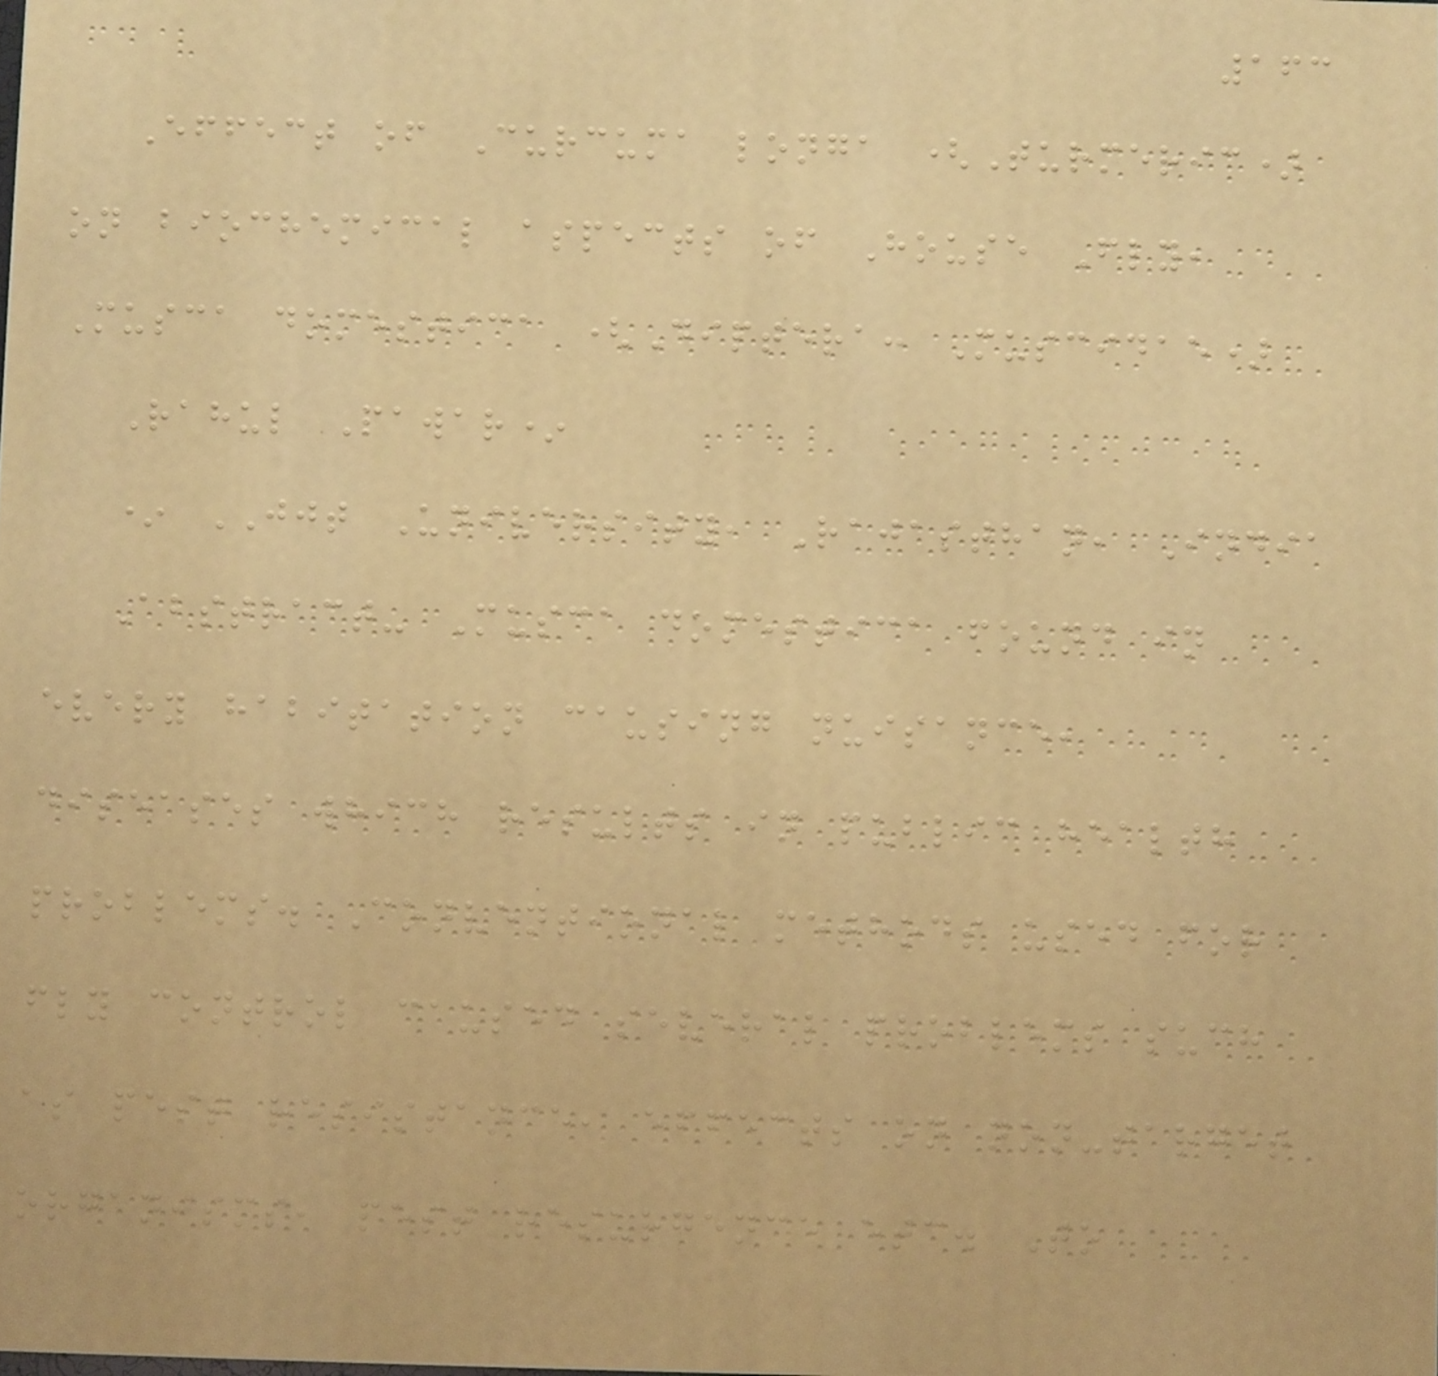163
Effect of Curcuma longa (Turmeric)
on biochemical aspects of House Fly,
Musca domestica (Diptera: Muscidae)
Rahul Pawar*
* JJT University, Rajasthan, India
Abstract- Musca domestica found in
every habitation causing nuisance,
diseases which results in public health
problems. Conventional methods used for
fly control caused several problems such
as pest resistance, effects on non-target
organisms, pest resurgence etc. To
